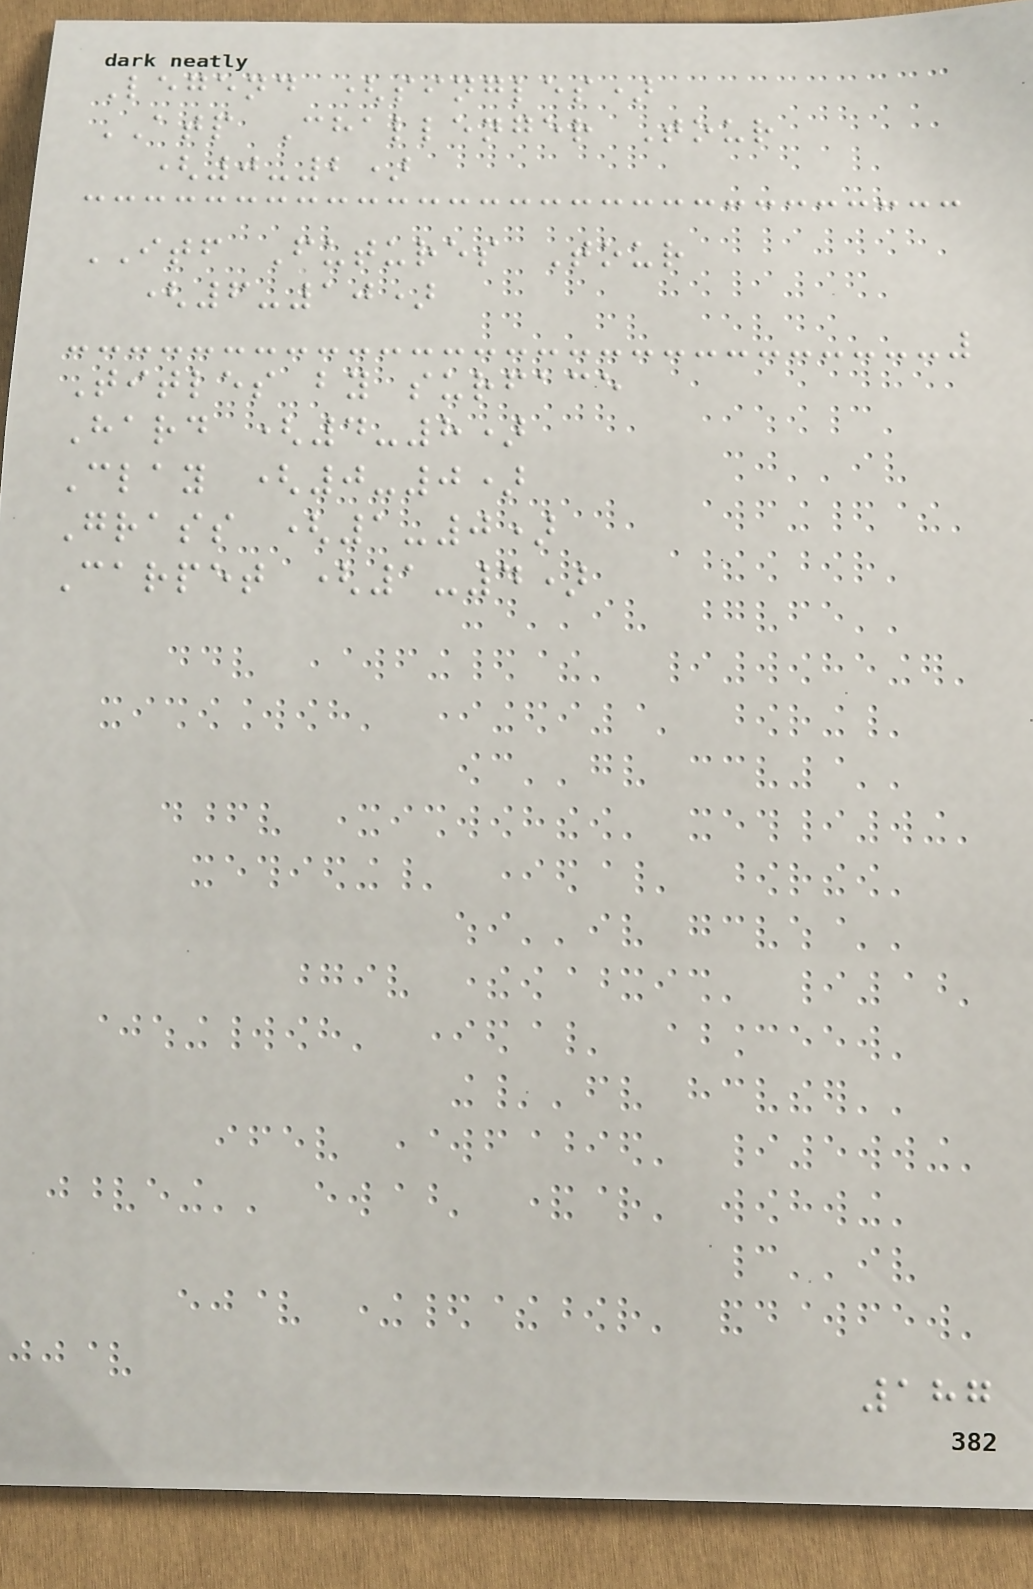Legend (singles)
ATP Challenger Tour
(0-2)
ITF Futures Tour
(6-10)
Titles by surface
Hard (4-8)
Clay (0-0)
Grass (1-0)
Carpet (1-4)
187
